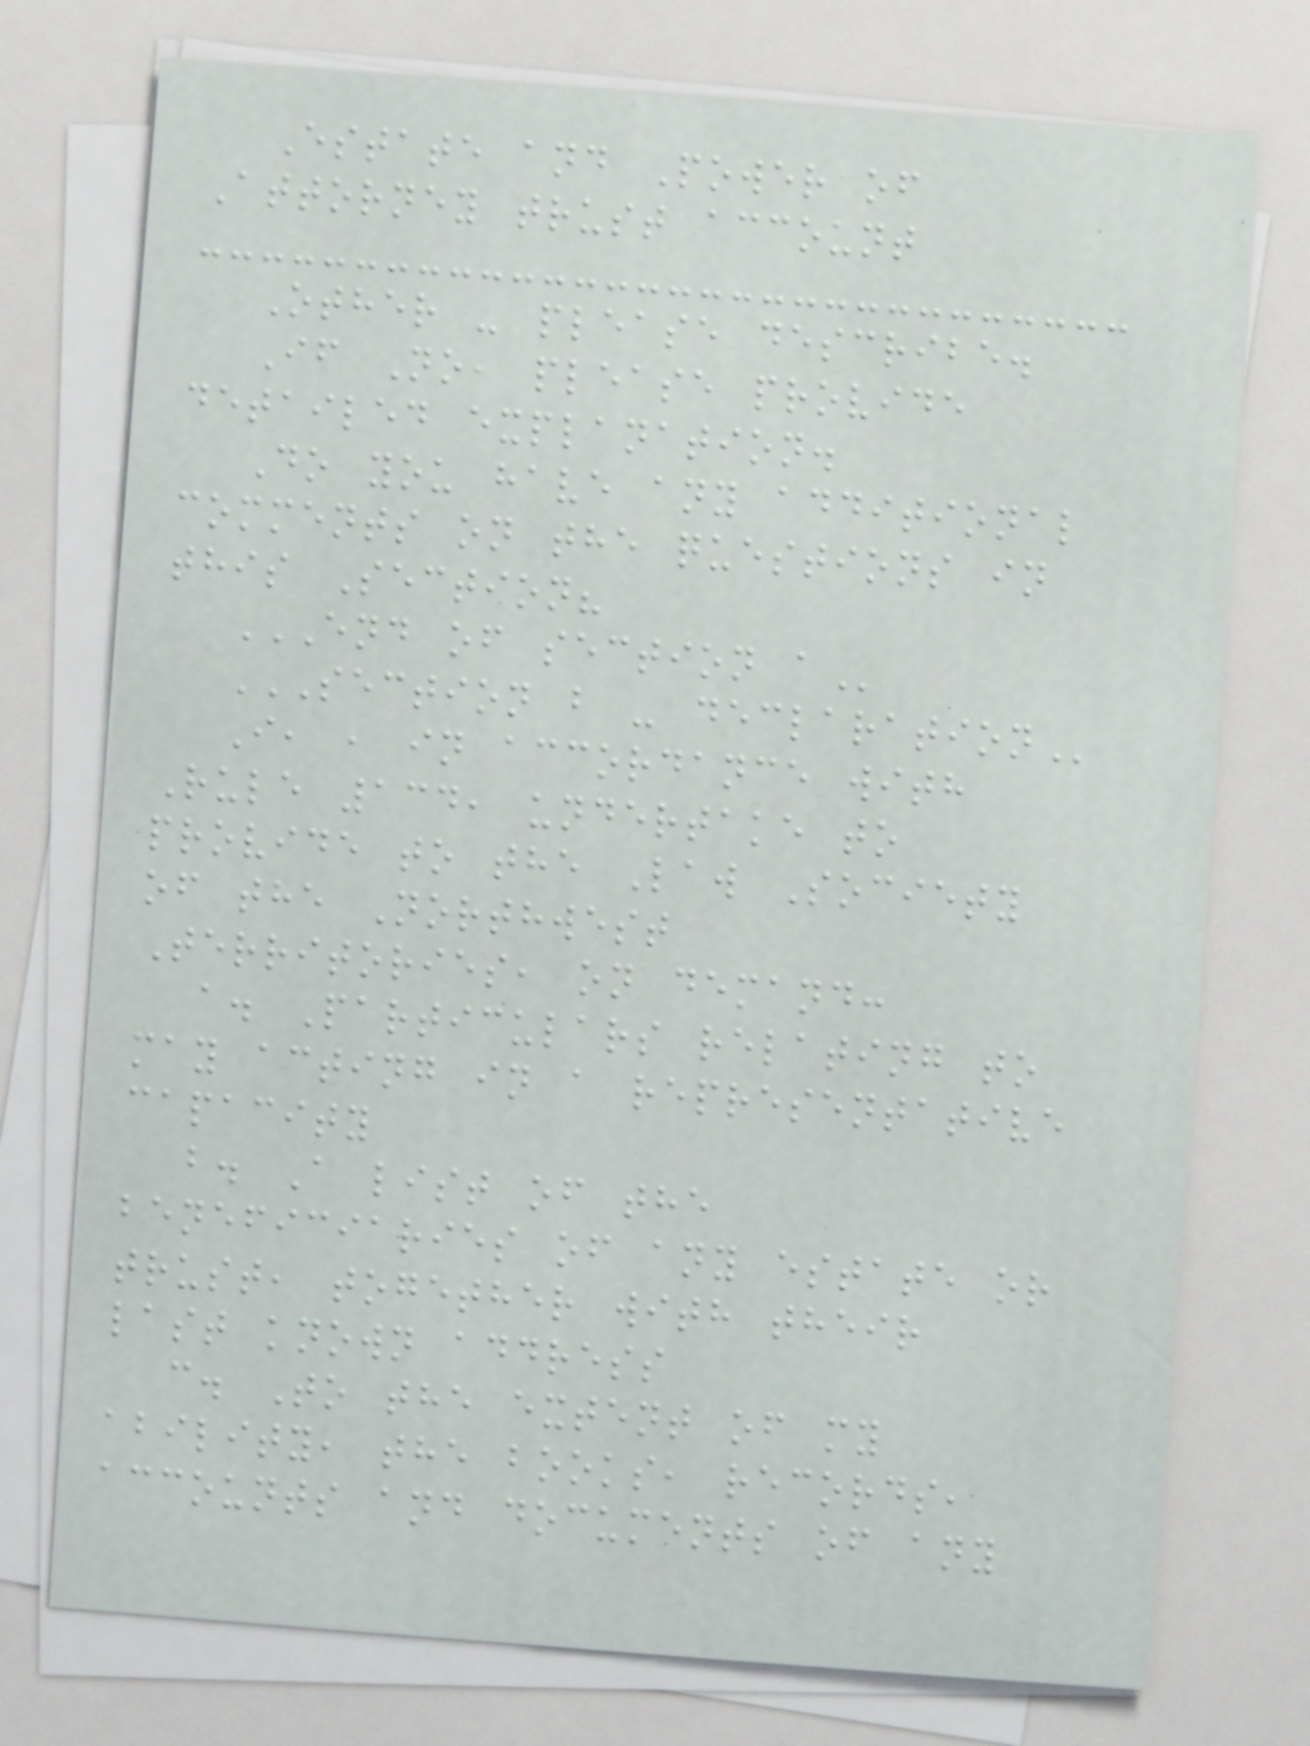Estate and Power of
Attorney trust account
Other - please describe.
If No, please provide
detailed explanation.
Do you have any additional
comments on the questions in
this Section?
END OF SECTION A
SECTION B - DECLARATION
I, , in accordance with
Rule 134, undertake to
provide to the Law Society
of the Northwest
Territories, on demand:
a. Particulars relating to
may acting in a representative
capacity
b. A list of the
beneficiaries of any estate or
trust, together with their
last known address
c. To the extent of my
ability, the books, records,
accounts and documents of any
